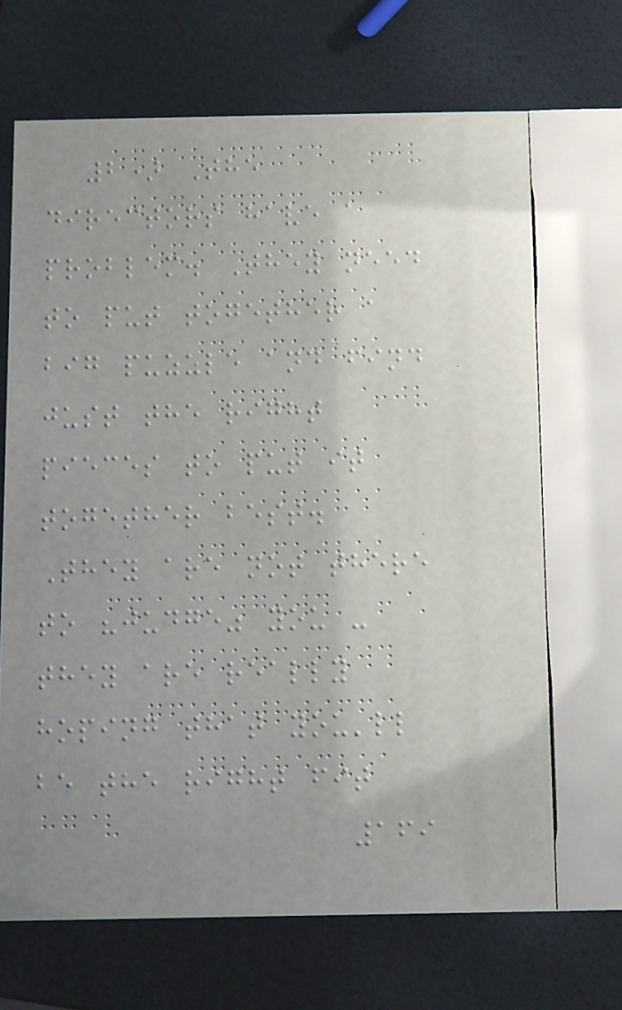2) The
directors have a
problem. They need
to put together a
big puzzle and find
just the right
pieces to put it
together best.
They are not there
to "judge" you -
they are really
hoping that you'll
be the right fit
169
